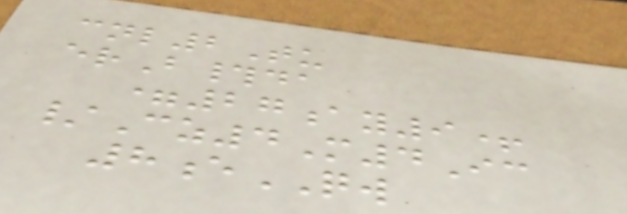cnl2Tu
erB#da
=27ay9+
/Cz4M4Ic
8eQW
